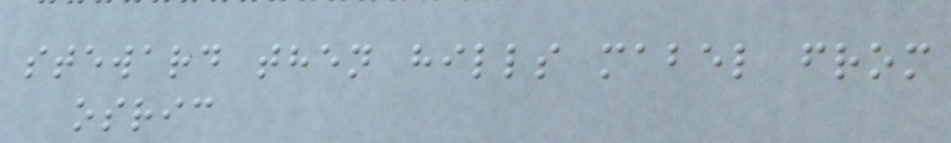steward then hills mabel from
osric
